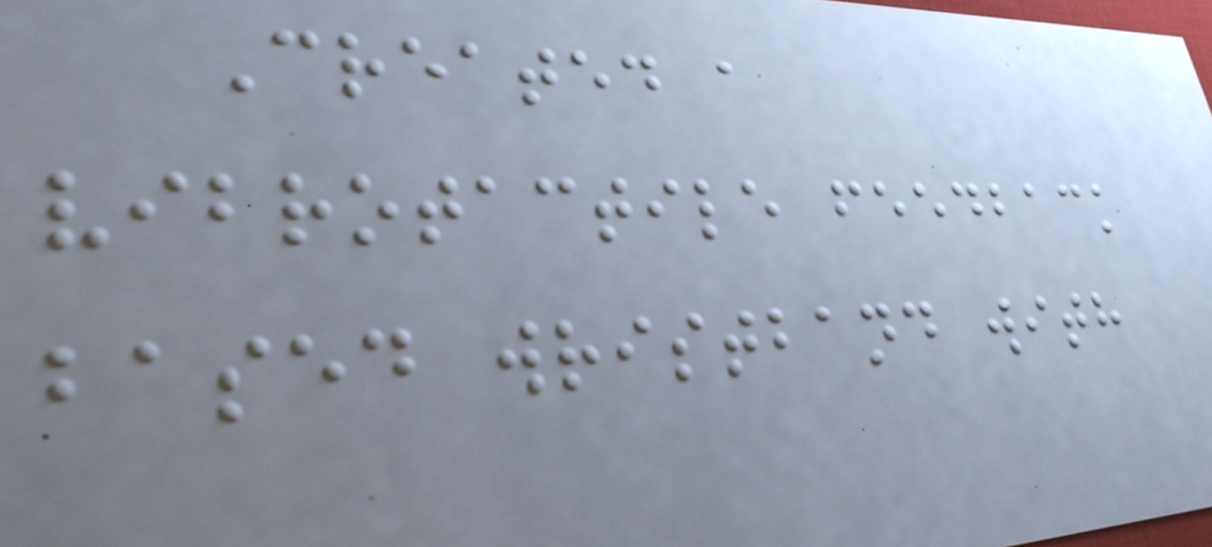Created a
vibrotactile feedback
based wristband with
